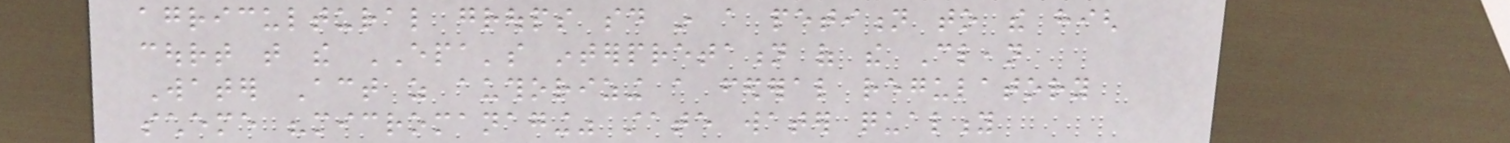agricultural groups said in a petition to the high
court that the EPA's interpretation of the Clean
Water Act as authorizing a federal regulatory
scheme "micromanaging" state water quality
